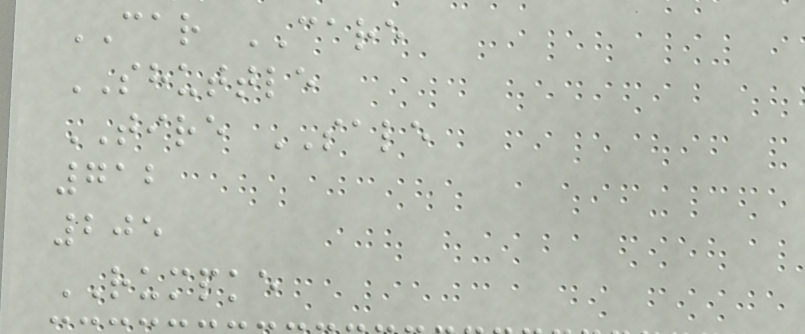CAR CARE
SHUTTLE
TIRE SALE
712
205
RUMPKE
